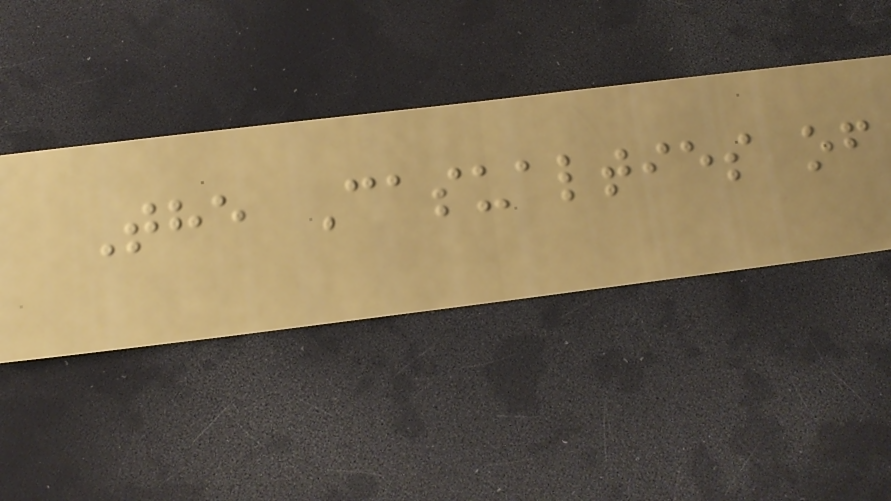The Casualties of
